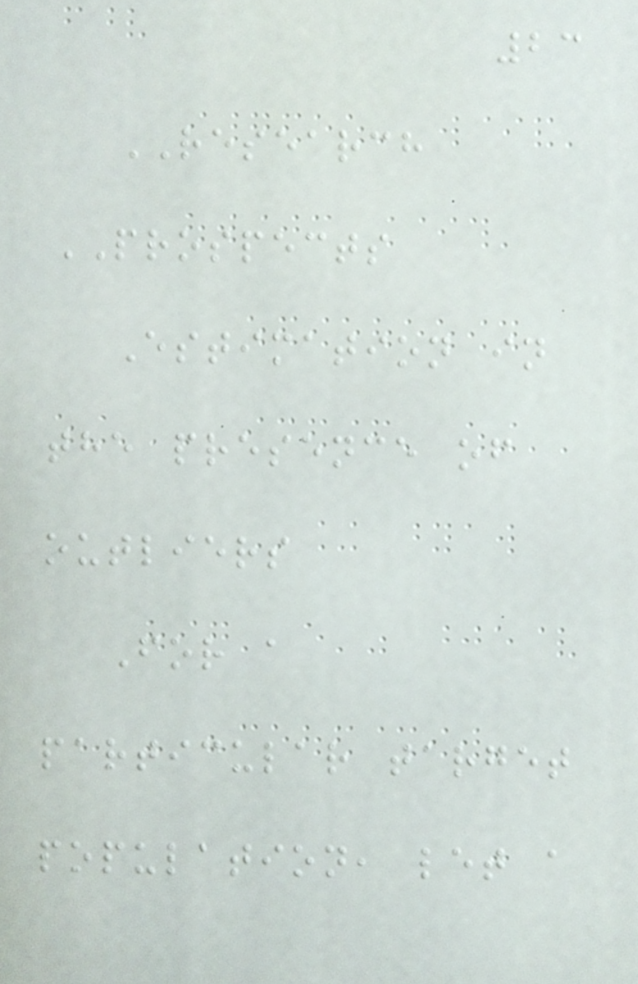23
RESEARCH
PROSPECTS
Estimation in
the presence of
outliers
For a
particular target
population, let a
